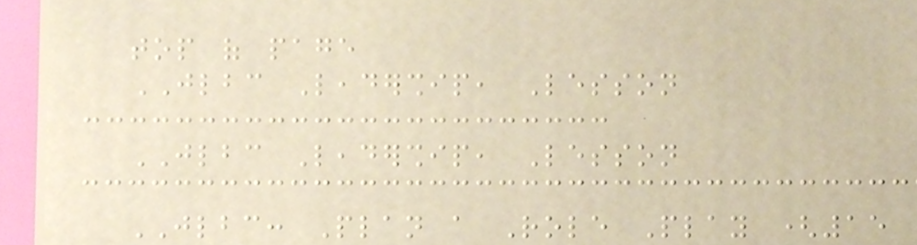top of page
JLBC Leadership, Lesson
JLBC Leadership, Lesson
JLBC: Plan a Role Play (15
